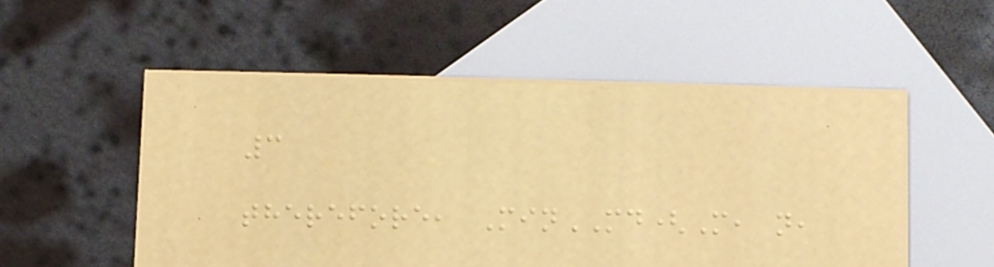3
therefore, MinMD(M, n,
